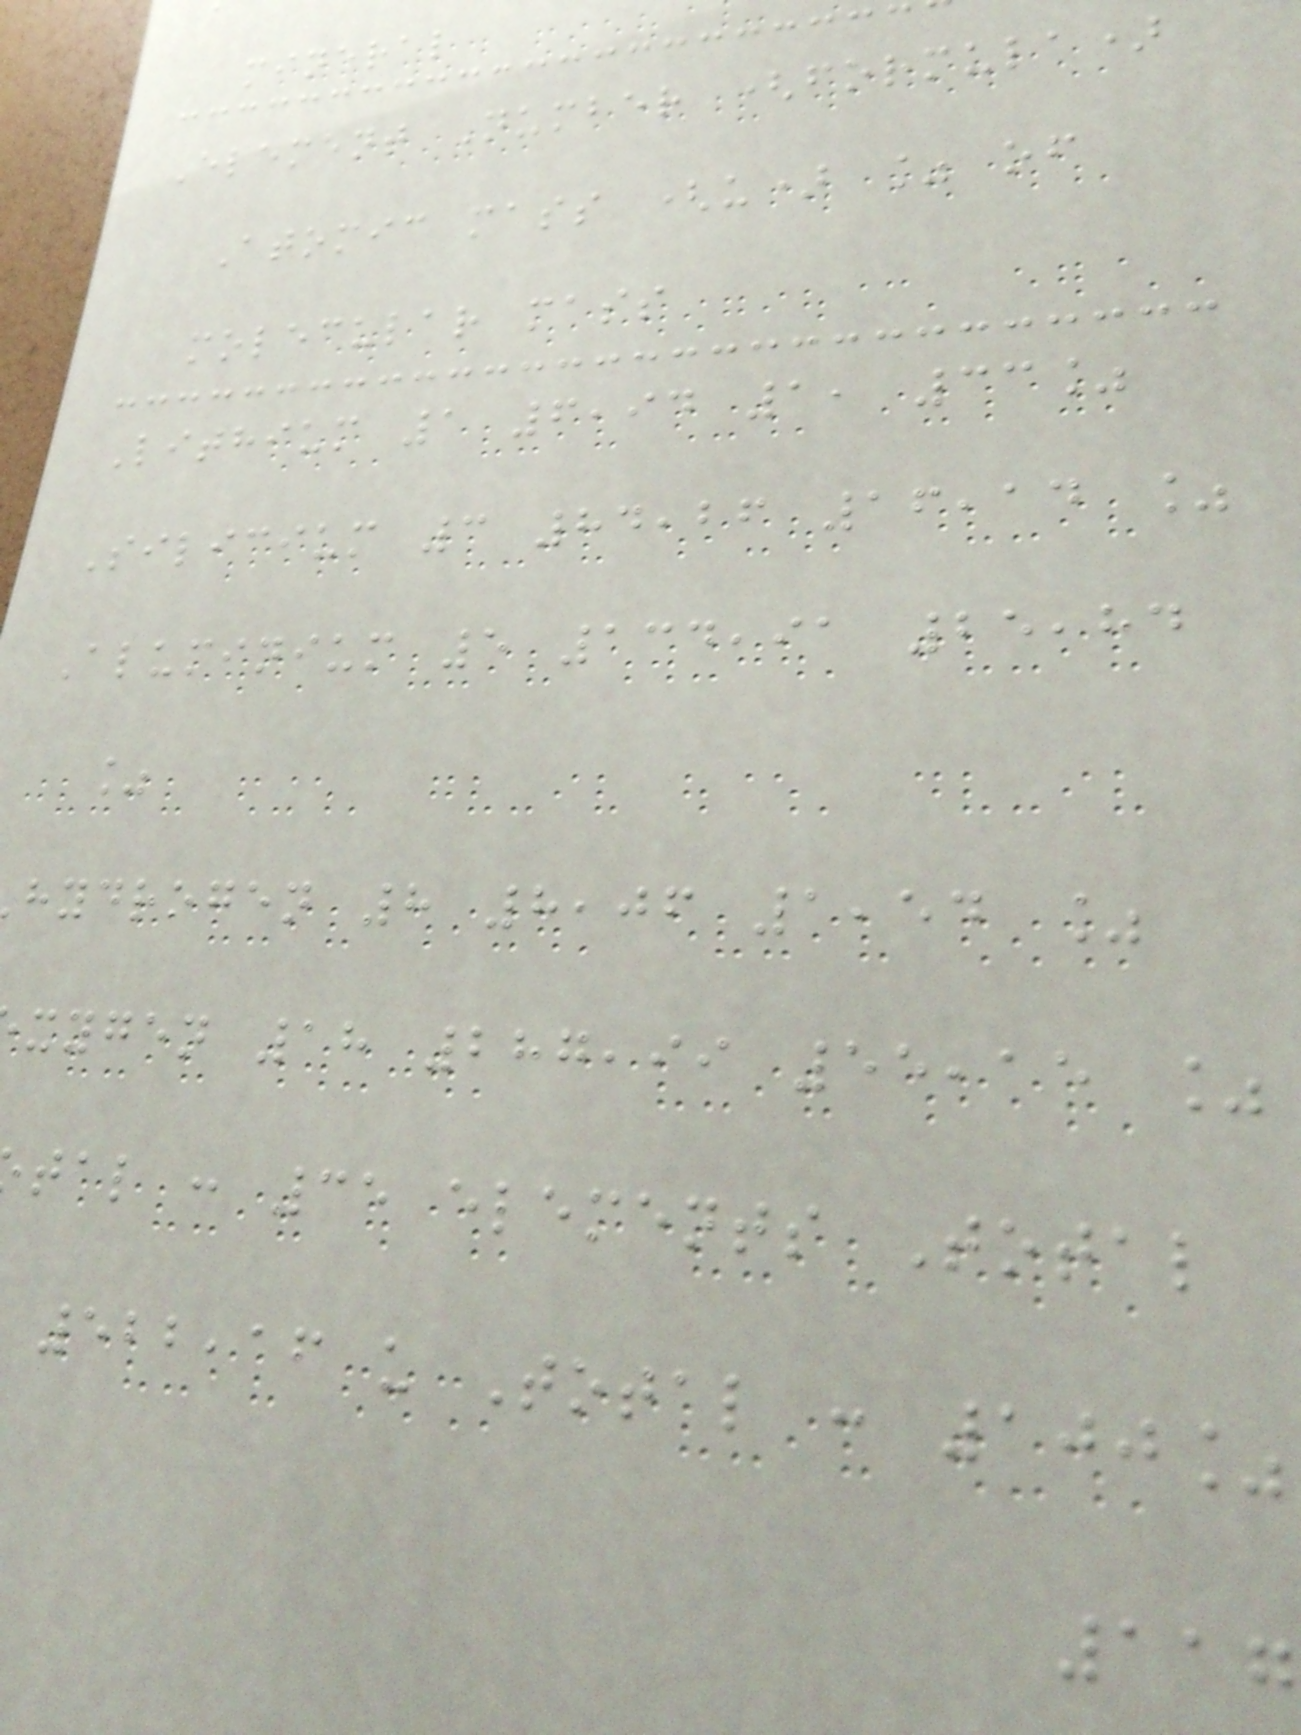mineral
Element Number (formula)
Atomic mass (u) % of
molecular mass
Lithium 1 6,94 1, 33%
Silicium 3 84,26 16,14 %
Aluminium 5 134,91 25,84
%
hydrogen 8 8,06 1,54 %
xygen 18 287,99 55,15 %
tal : 35 elements Total
522,16 u Total : 100%
117
